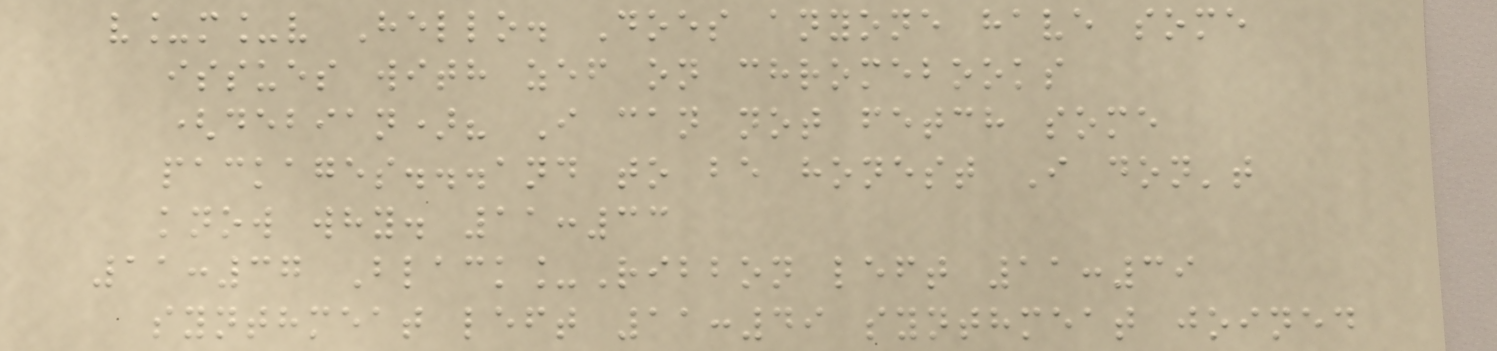v_m_v Hello. Does anyone have some
issues with zef on chromebooks
(debian)? I can not fetch some
packages...and to be honest I don't
know why. 11:33
11:37 Black_Ribbon left 11:39
synthmeat left 11:49 synthmeat joined
